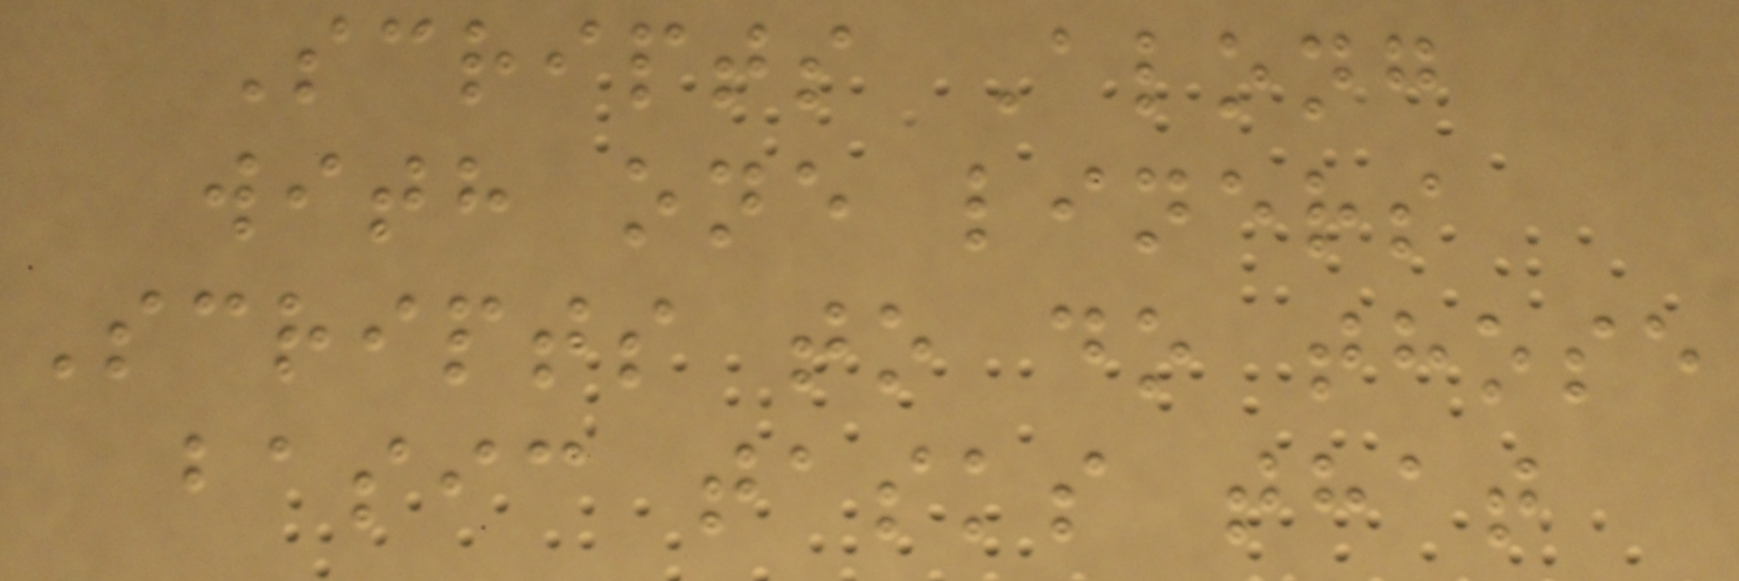Scripts Along
with one liners
Scripts to do those
basic tasks that
